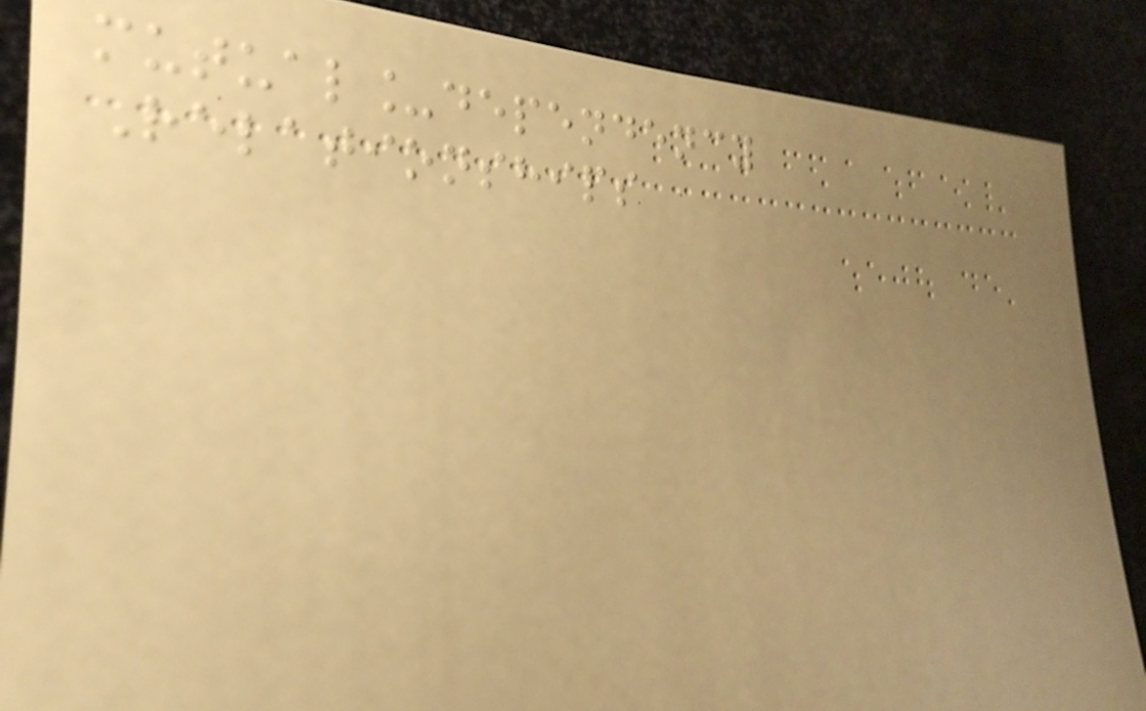mutual_dependency
Relationships
